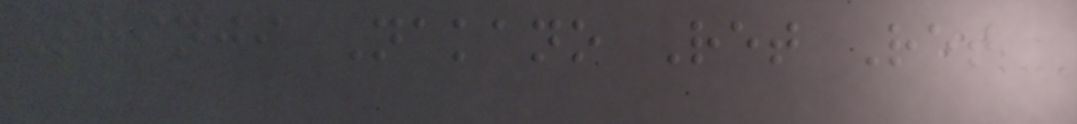Shinji Nakano Ret Ret
